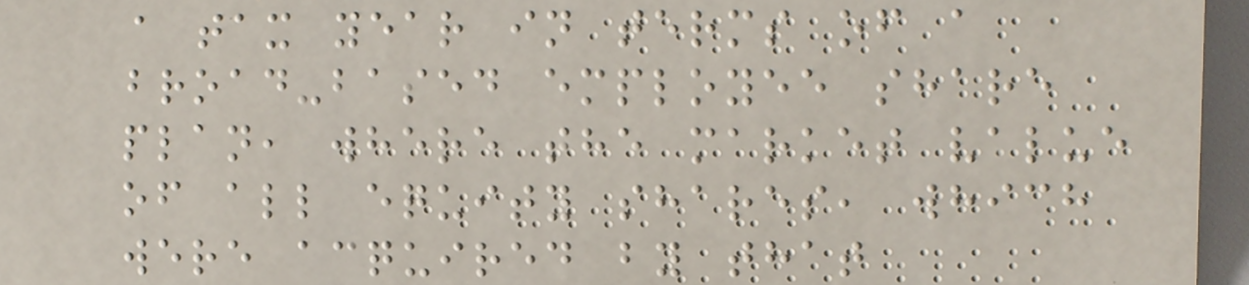a tax year in terms of a
broad-based employee share
plan, where the market value
of all equity shares, which
were acquired by that
